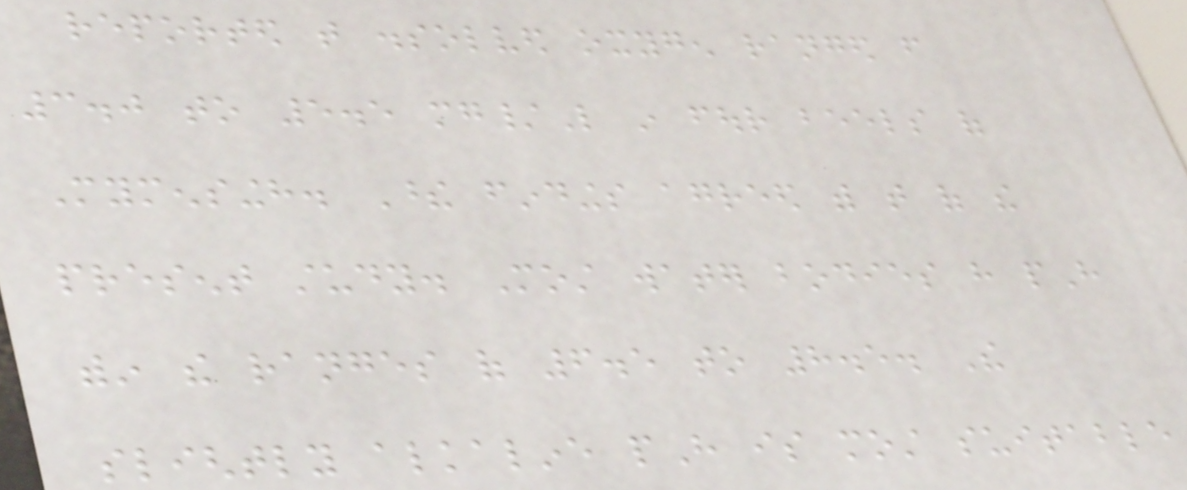reported that dissolved oxygen ranged from
3.0 to 5.5 mg/L in four beels of
Mymensingh. These findings agreed with that of the
present study. Most water bodies have pH
within the ranges of 6.5 to 8.5. The
slightly alkaline pH is most suitable
